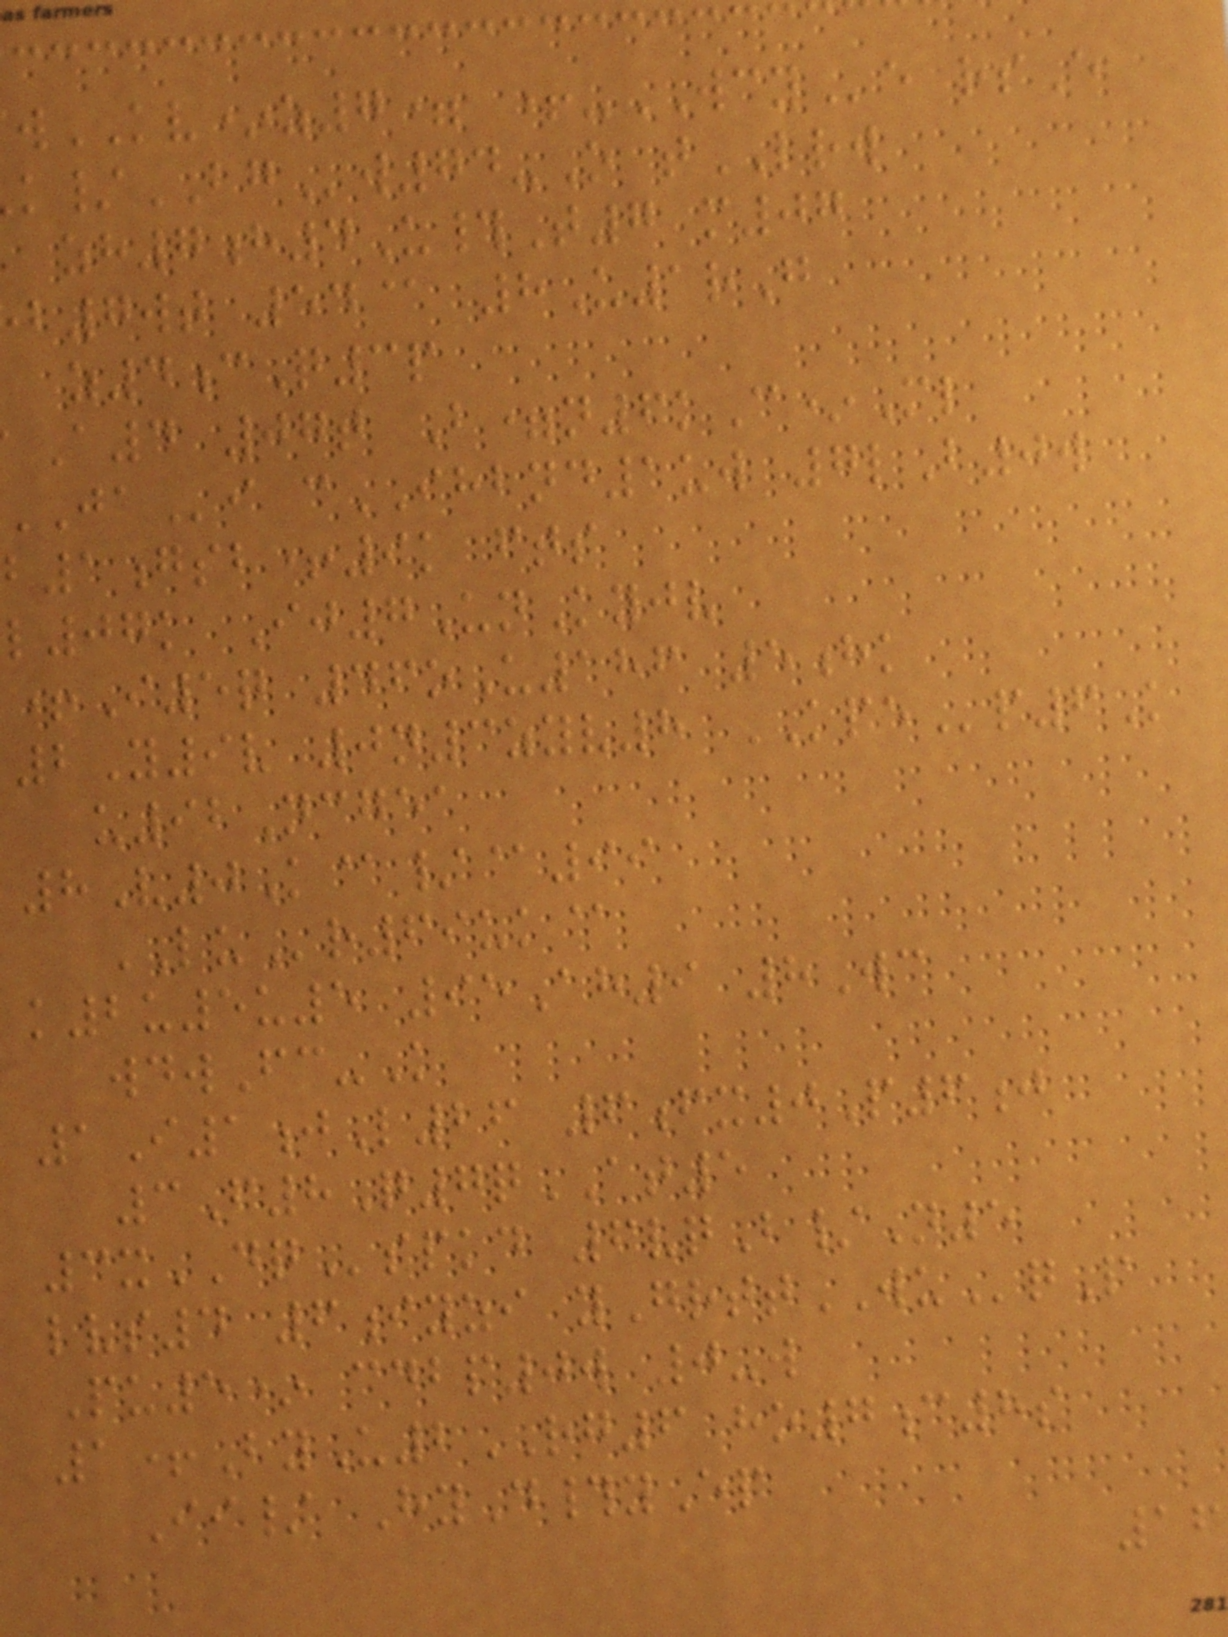wKV*z7= +-WCYe rsE
/BGw74-O tLRW
zh7h4U#T7 m07
b7wt 54@ 8U1rG
z4cQ3p
A4 07t B=n6kC*Ml
i cIHBND1uw 7lB0w
b1gsb+9k fts
l07k Ij7UnKyjv
+I5q 46oU186 5hk
2Y9v 0n3zyv8 KPEp6K
u92Ncgea
8V0K@/@99
LUr69uk@
k2u5u5 95Ah9 8Wc
wdwFc-K
1I1jL26 6fx0P6j
3F8Q7qAT5
3xDQspkd 6vqB/N5
lvs4 6iyzi yGrttWUqP
Pu5* cdbp0w 0-w
1+ByU2RG6 ho7c8s
Ii/ HyD#yEp
16
